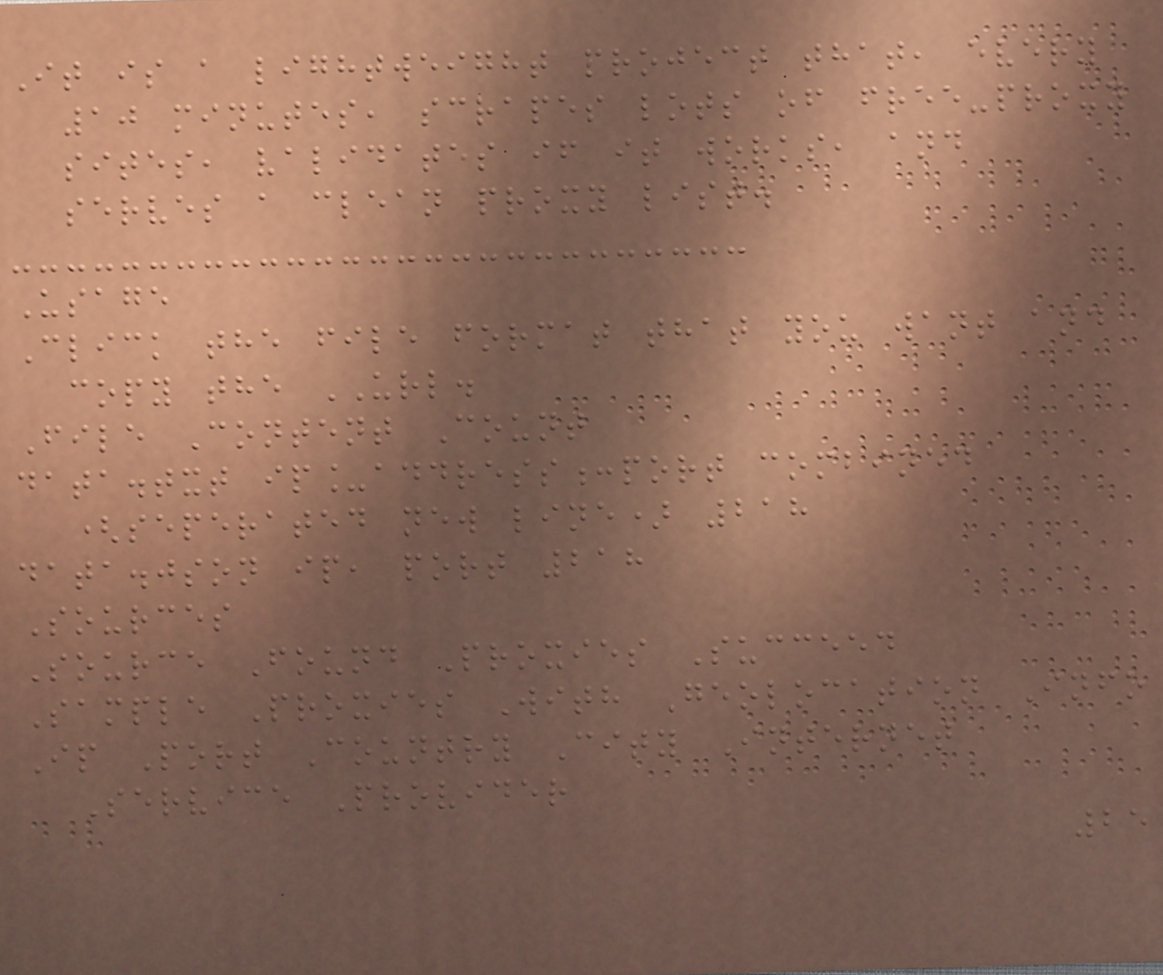It is a lightweight project that, every
10 minutes, scrapes lots of free-proxy
sites, validates if it works, and
serves a clean proxy list.
Usage
Click the file format that you want and
copy the URL.
File Content Count
data.txt ip_address:port combined
(seperated new line) 218
data.json ip, port 218
Sources
Source Found Proxies Succeed
Sample Proxies With Geolocation Info
Ip Port Country City Internet
Service Provider
25
